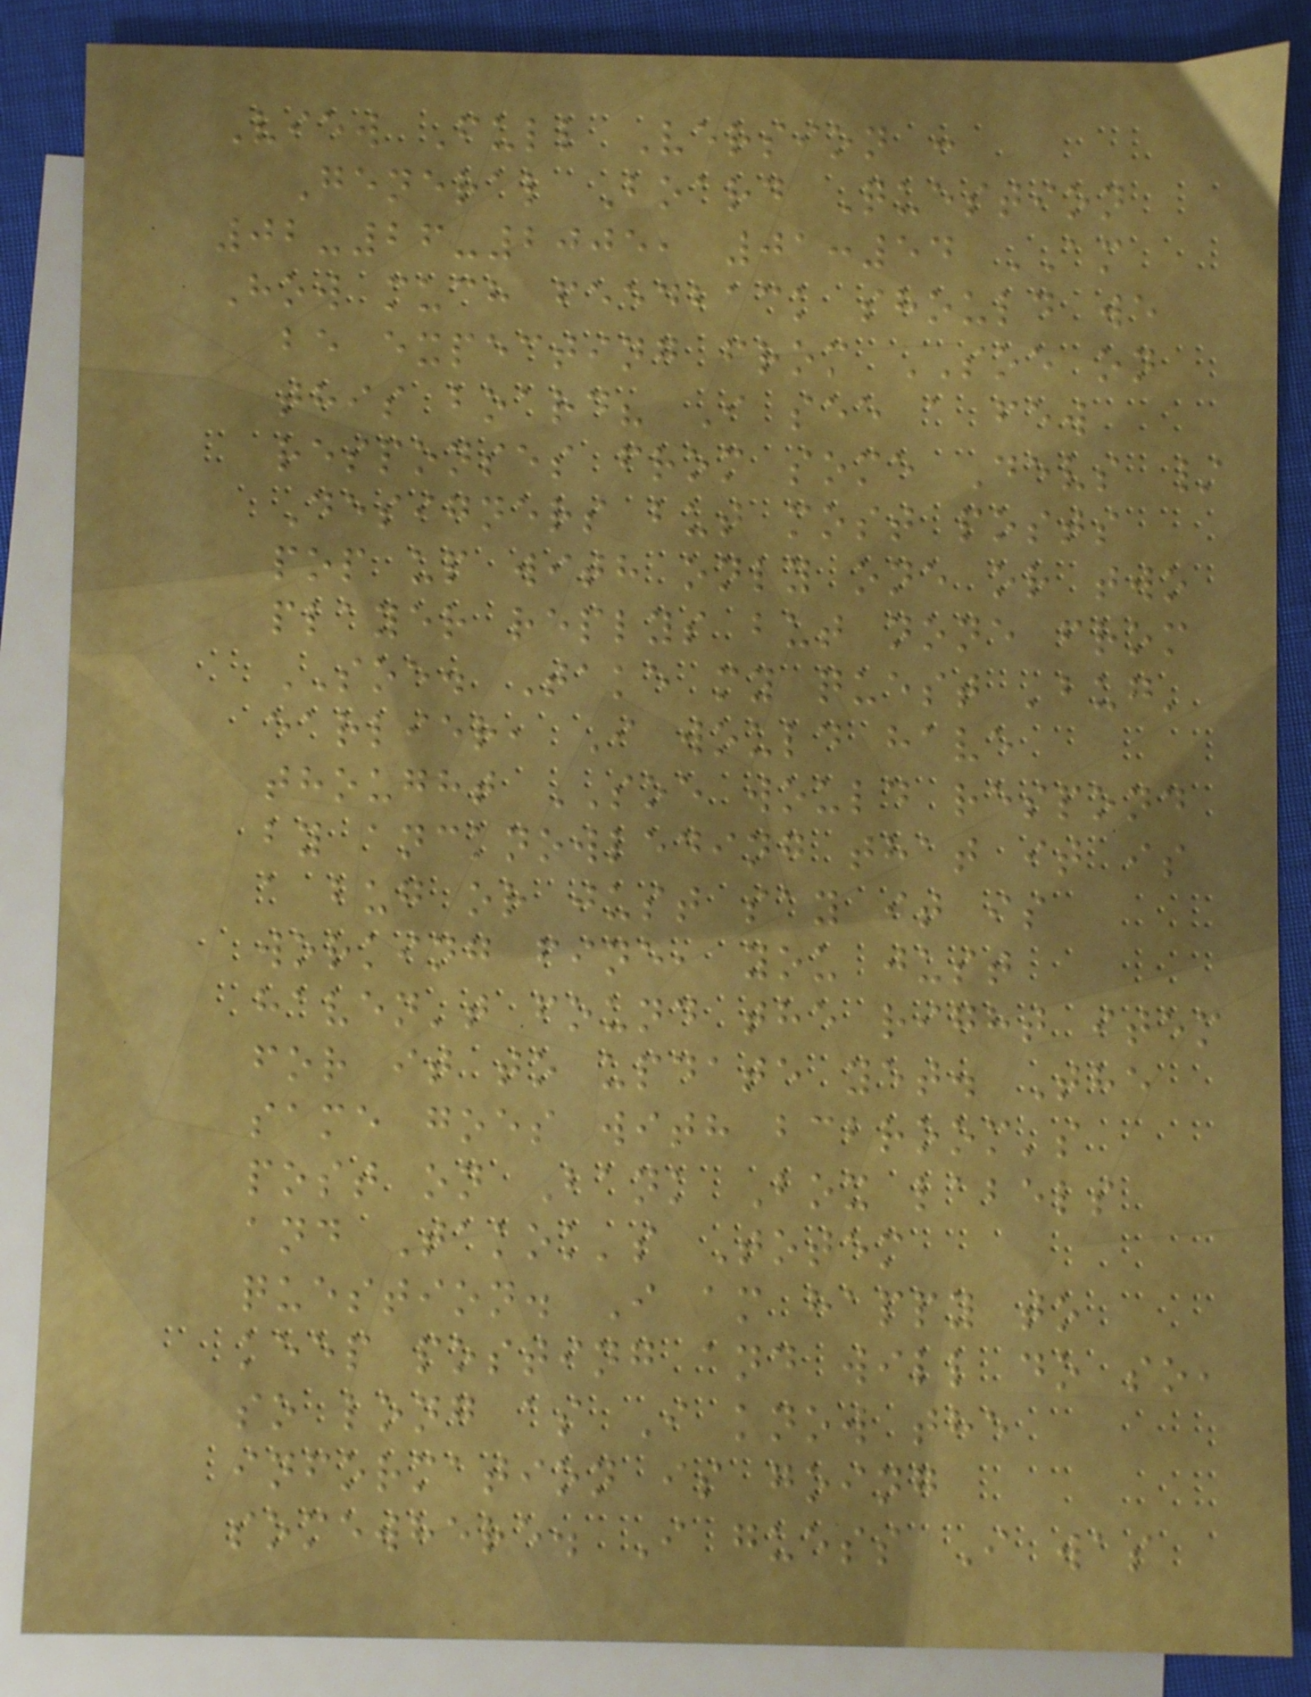View Full Version :
General Board Question
02-26-2005, 01:54 AM
How much feedback should we
be expecting from SOE on
this board? I see a few
responses from some Devs /
Designers but most posts
pop up with only one or two
player replys but none from
SOE. Take my quest 'bug'
earlier, I would have
thought SOE would respond
by ancknowleding that it is
a bug or just say it is
working fine, you just
haven't found the right item
for it to update yet. The
same goes with bcbroom's
post on Bank Box labels
and Takok's Totem
question. I am happy to
keep posting and will do so,
so long as I know the
information is going
somewhere. I guess I was
